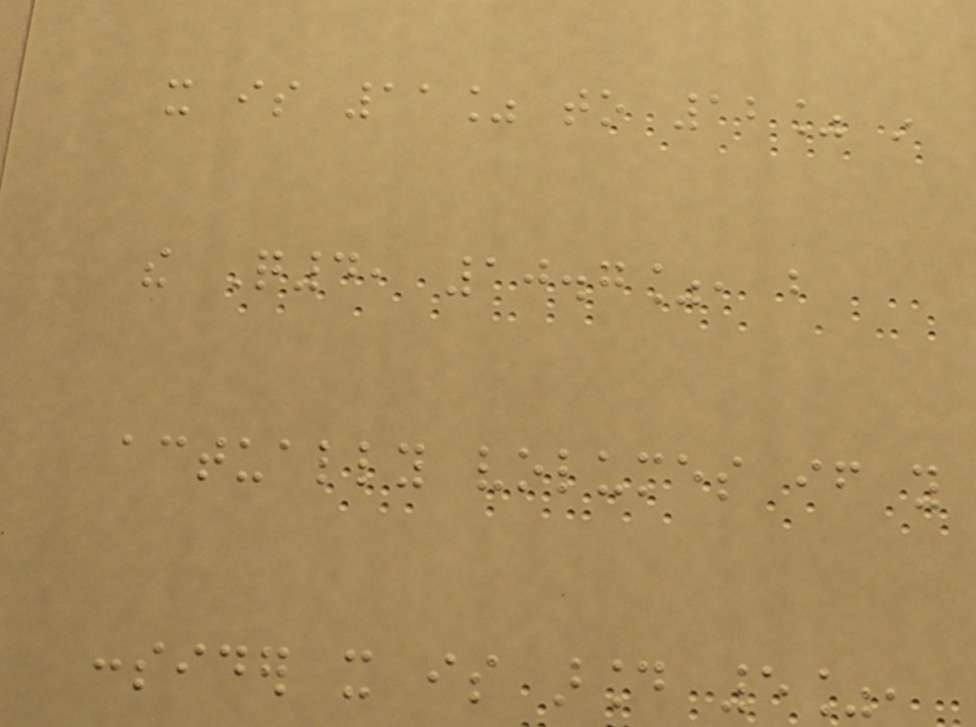it is 11% to 12% in
the Q4, 10.7%, but
actually volumes if you
consider it is around 5%,
